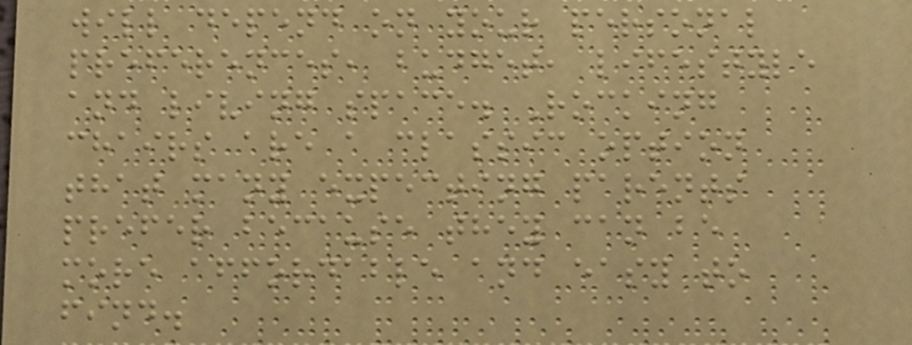will depend on your personal
preferences, budget, lifestyle
and living space. Rocking
chairs are a classic option
that many expecting parents
prefer because they can be
more affordable and easy to
find.
